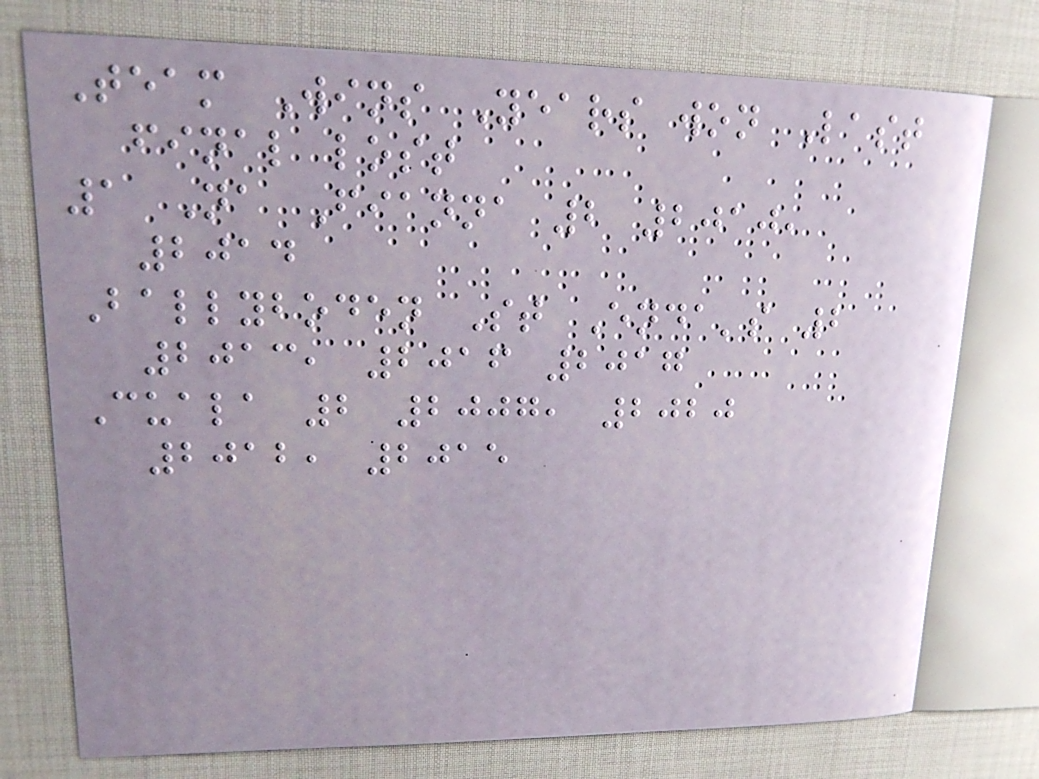Team Wins Years won Last
final lost
1 Na Fianna 2 2010,
2014
Ballyboden St Enda's 2
2013, 2016 2017
Cuala 2 2007, 2020
2012, 2015
